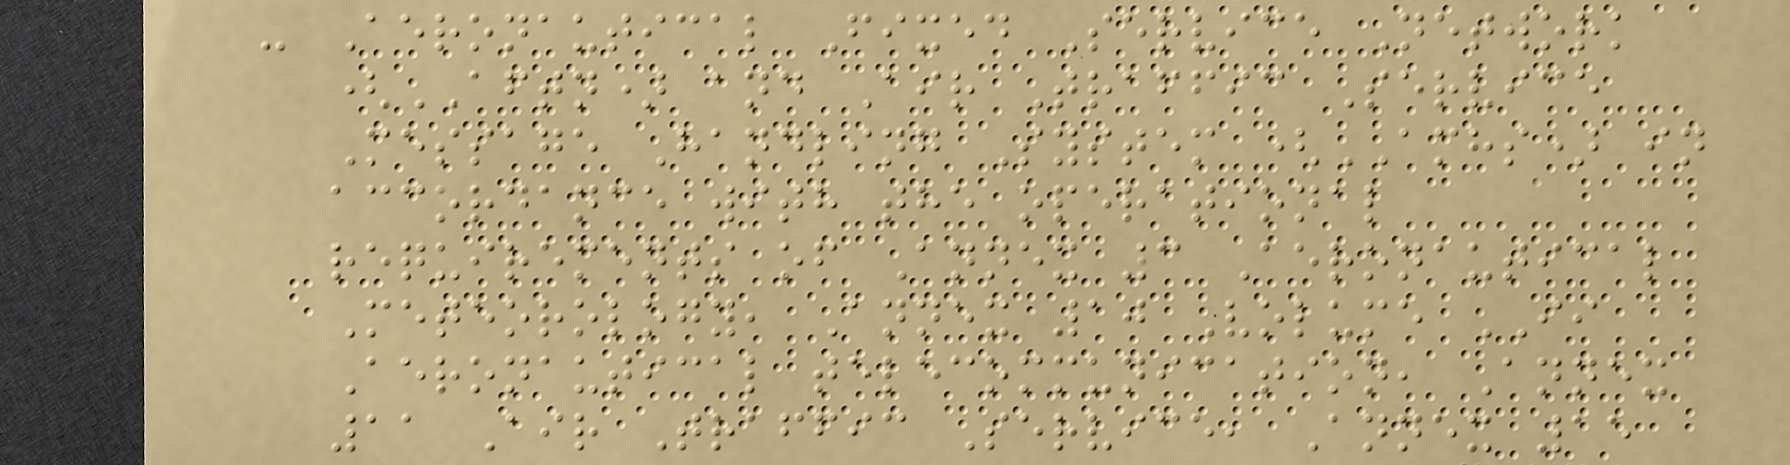- Aeronautical Fixed Service Network
(AFTN) and Air Traffic Service
Message Handling System (AMHS) in
accordance with the operational
requirements of Annex 3 Aeronautical
Meteorology, Annex 10 Volume II
Aeronautical telecommunication, Annex
11 Air Traffic Service, Annex 15
